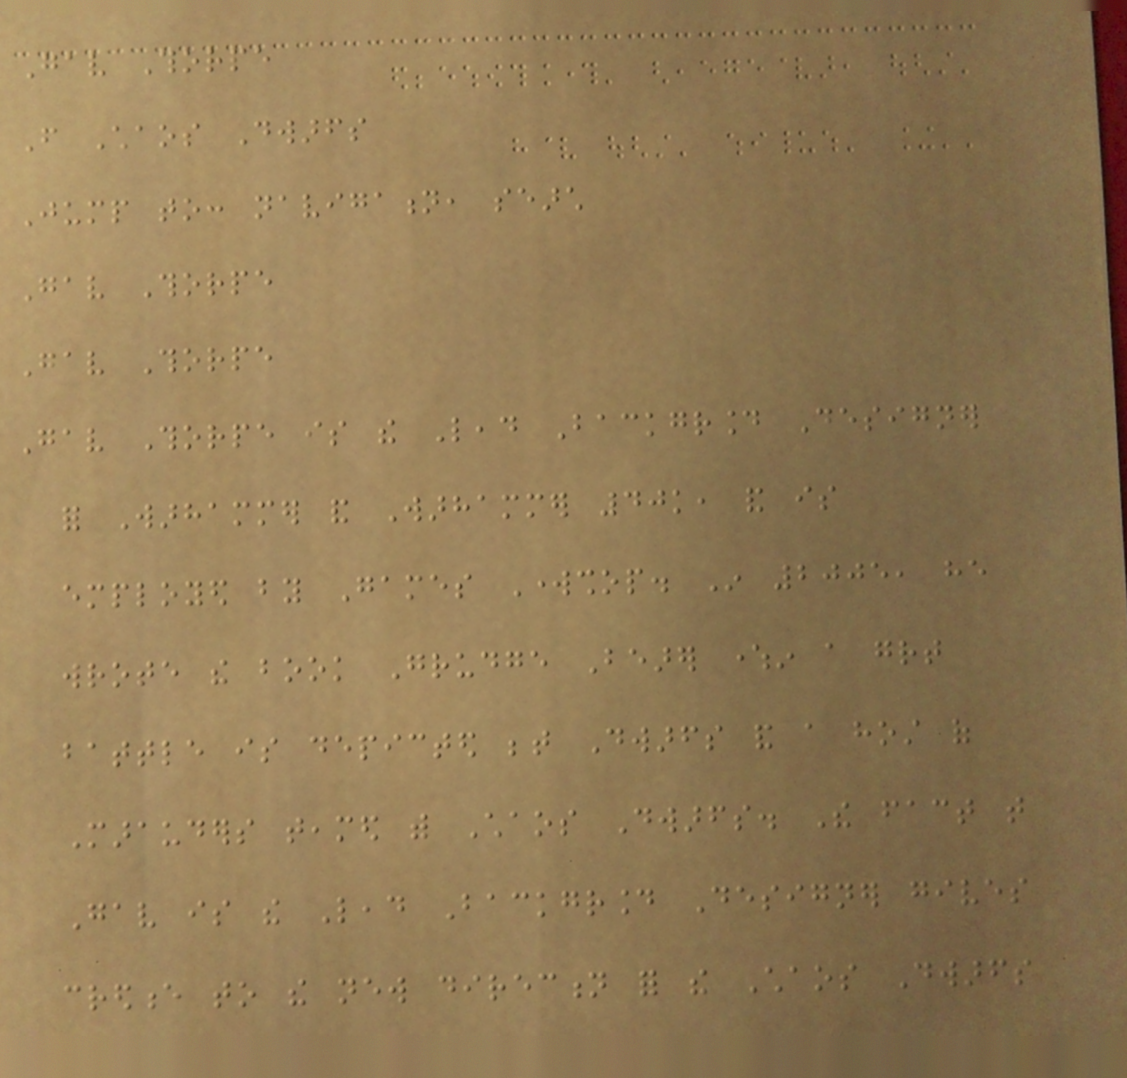Gav Thorpe
From Chaos Dwarfs
Jump to: navigation, search
Gav Thorpe
Gav Thorpe
Gav Thorpe is the Lead Background Designer
for Warhammer and Warhammer 40k, and is
employed by Games Workshop. In 2005, he
wrote the book Grudge Bearer wherein a great
battle is depicted between Dwarfs and a host of
Marauders teamed with Chaos Dwarfs. The fact that
Gav is the Lead Background Designer gives
credence to the new direction for the Chaos Dwarfs
